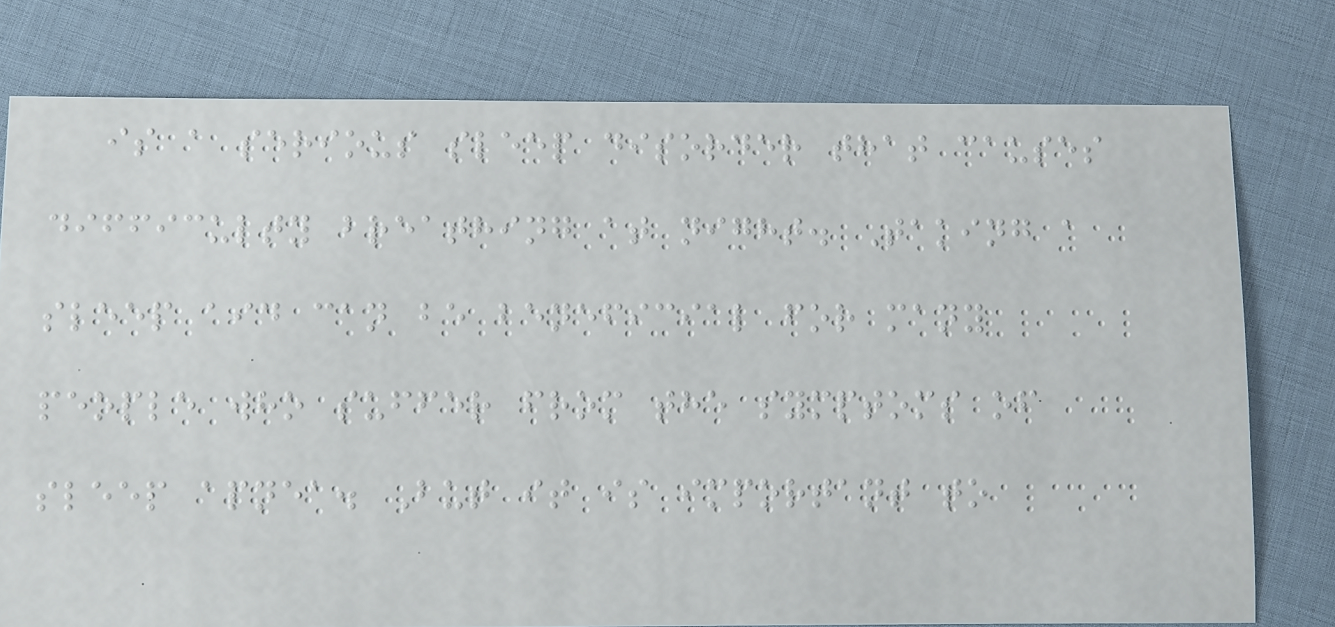is a serious sleep disorder that causes
difficulty breathing at night. Taking a
sleep aid can be beneficial for many
people who suffer from the symptoms of
sleep apnea. But it is important to
